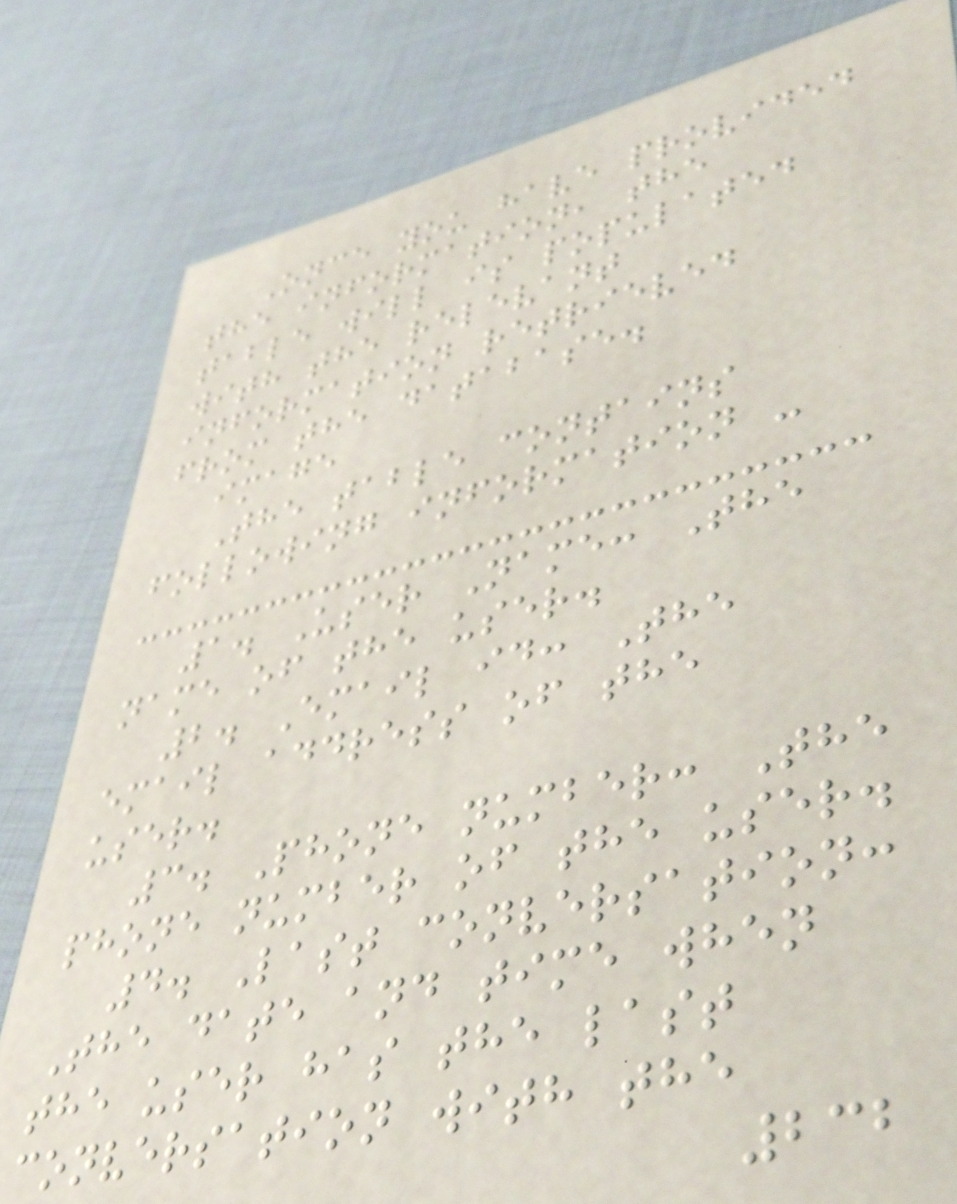Once you have provided
the information, the
table will is populated
with the relevant
information retrieved
from the database.
image
The table contains
following information -
1. User Name: The
name of the user.
2. Email id: The
email address of the
user.
3. Phone number: The
phone number of the user.
4. Last conversation:
The date and time when
the user has the last
conversation with the
232
